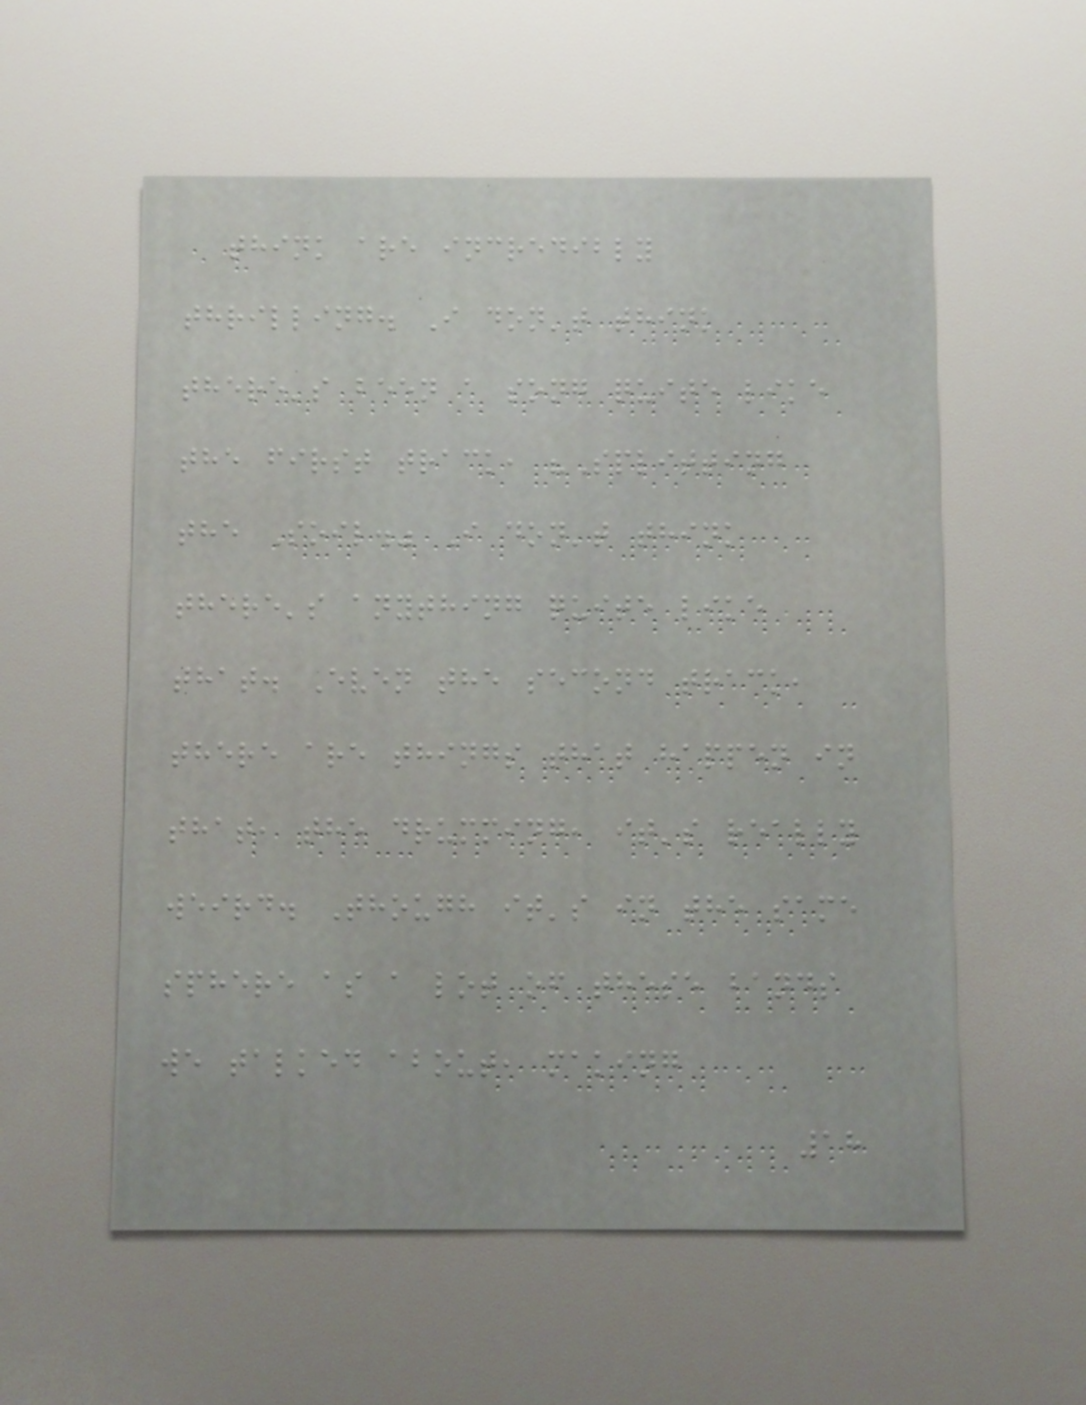think are incredibly
thrilling. I don't think
there's been a song quite like
the first track, "Splitting
the Soil." I don't think
there's anything quite like
that. Even the second track,
there are things that happen in
that, the drumming, it's really
weird. Though it's in the same
sphere as a lot of these bands
we talked about, making
18
